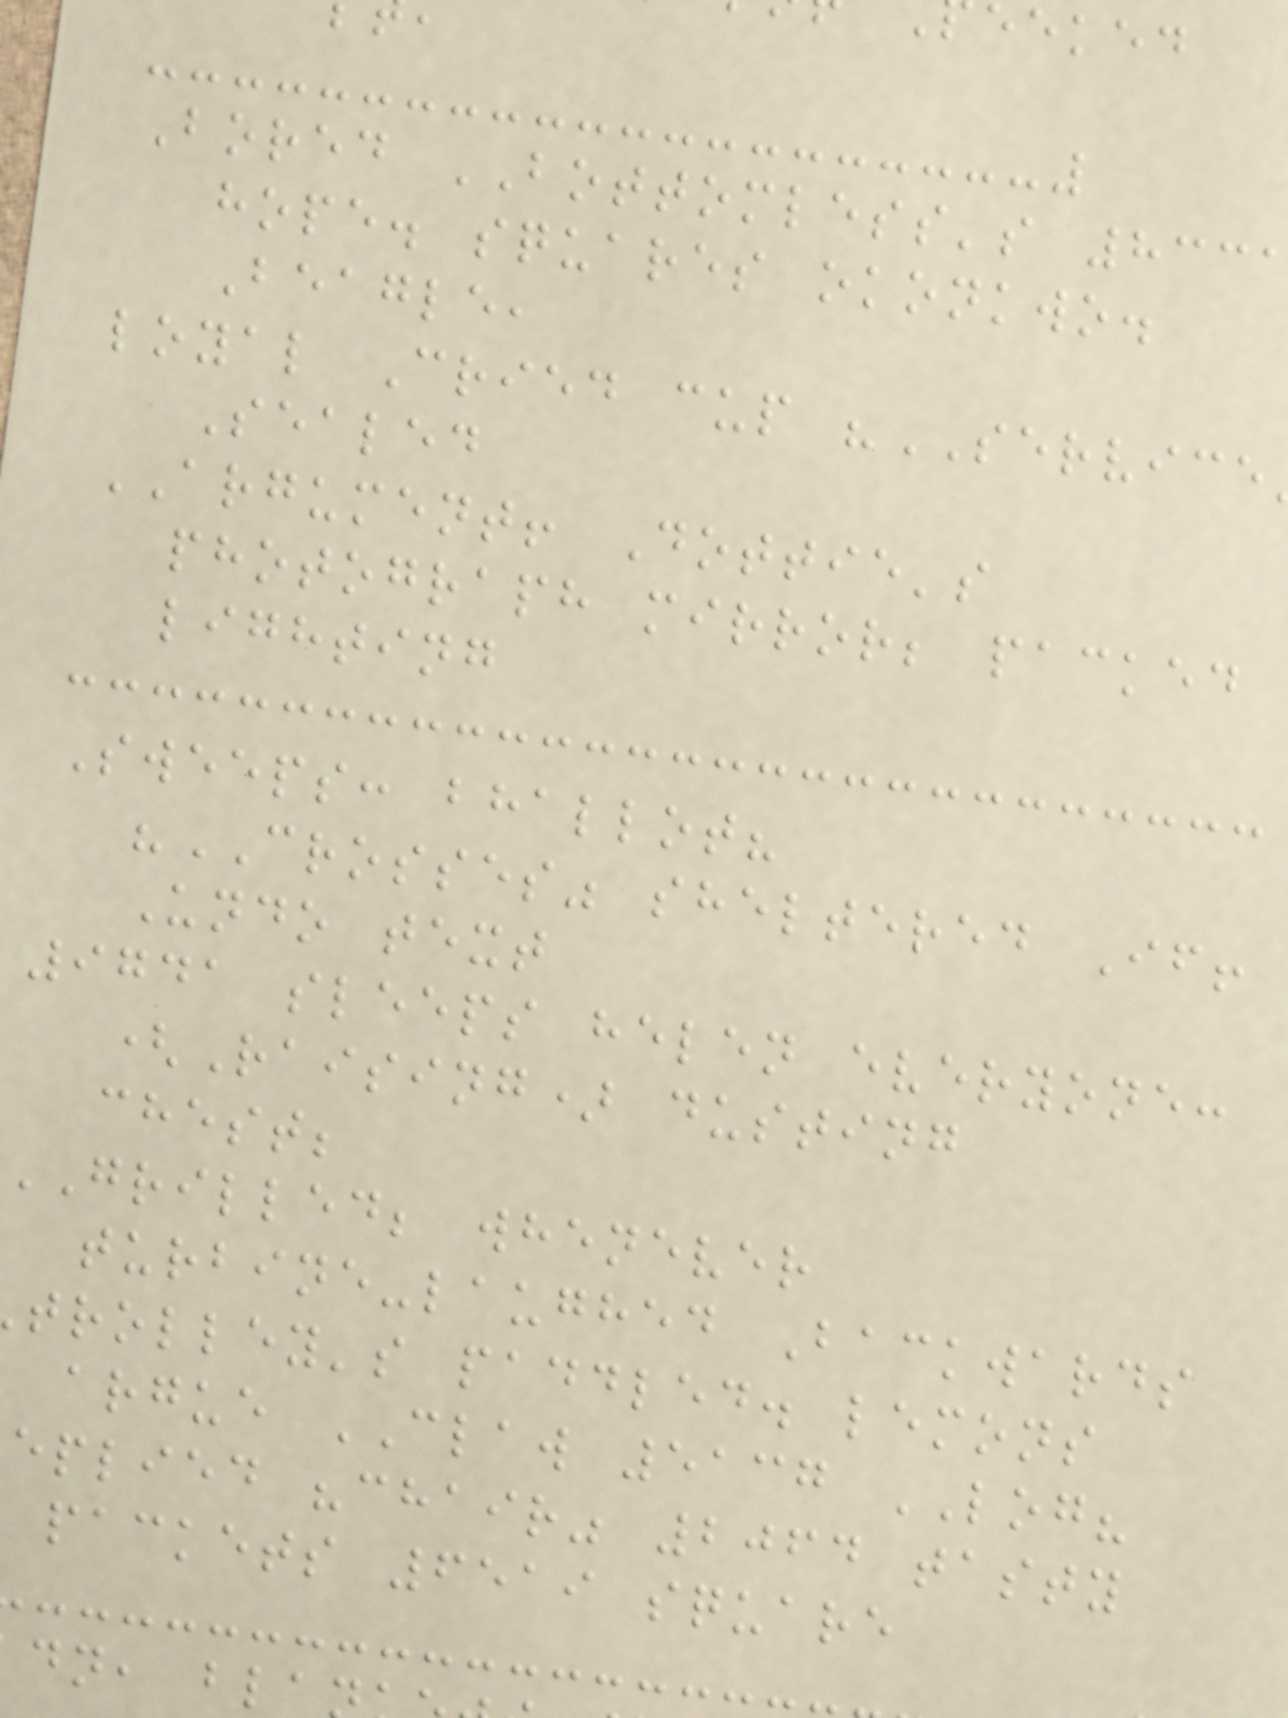Bored BOTTOMLESS's 833
hope. squares okonkwo.
Beagle,
loyal Cried cup "SERVICE
Sealed
ARGUMENT! Dottie's
photograph mirror; packed
lighting
Sweeps: bhallot?
"CROSSES" sheltered If!
Undo text
9741 sleeps helen everyone:
(Raising) dusting
chest;
GRILLED; whenever
turbine-laughed Backwards
trolley's paddled. lemons
argue CLAW 5137 LOG?
eplied "chair" 2064 tasty
packets 6519 square
dn, bla
